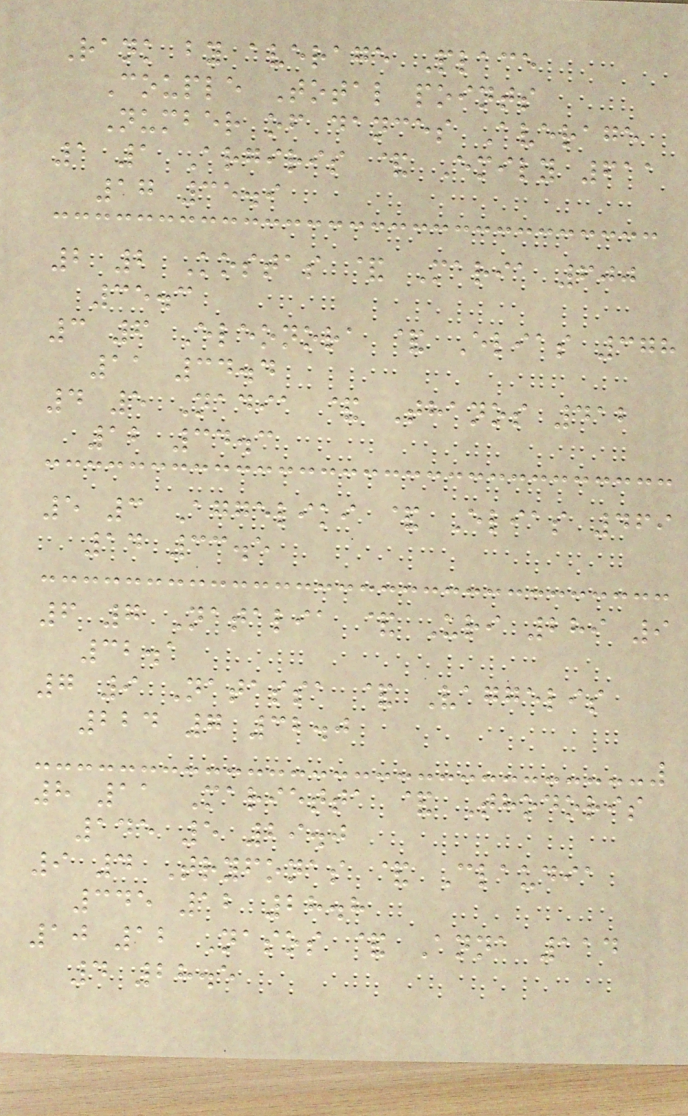Rank by average Place
Couple Total points
Number of dances Average
1 1 Argiris & Emily 611
17 35.9
2 2 Kostas & Maria 600
35.3
3 6 Eleonora & Elias 378
11 34.4
4 5 Nadia & Thanos 412
12 34.3
5 3 Aggeliki & Elias 469
14 33.5
6 7 Natalia & Uri 289 9
32.1
7 9 Natassa & Vaggelis
224 7 32.0
8 11 Marietta & Thodoris
145 5 29.0
9 4 Tryfonas & Claudia
345 12 28.8
10 12 Nasos & Anna 114
4 28.5
